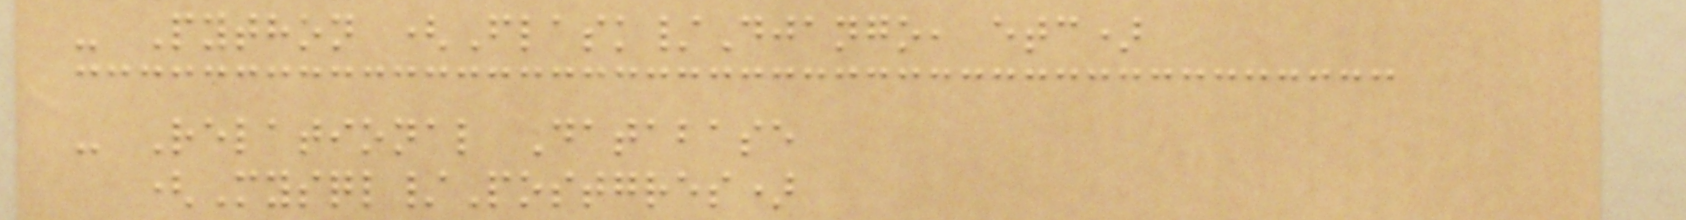- Python (Flask/Django, etc)
- Relational Database
(Mysql/Postgres)
